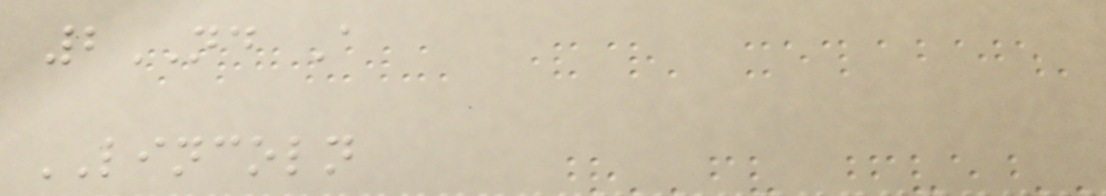2ND A
LINCOLN
